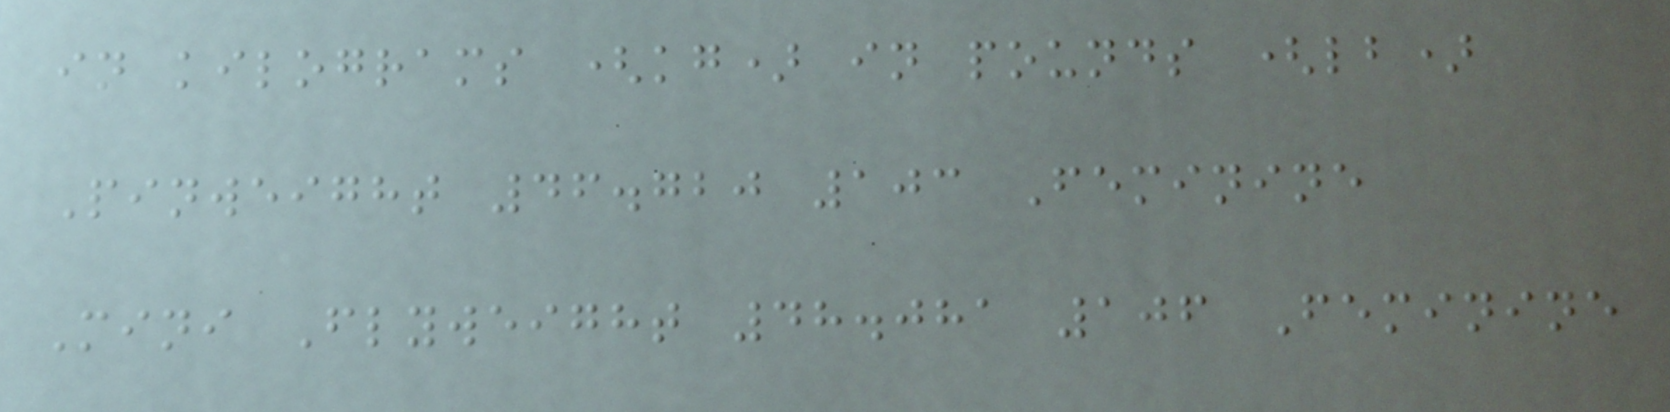in kilograms (kg) in pounds (lb)
Pinweight 46.720 103 Feminine
Mini Flyweight 48.081 106 Feminine
